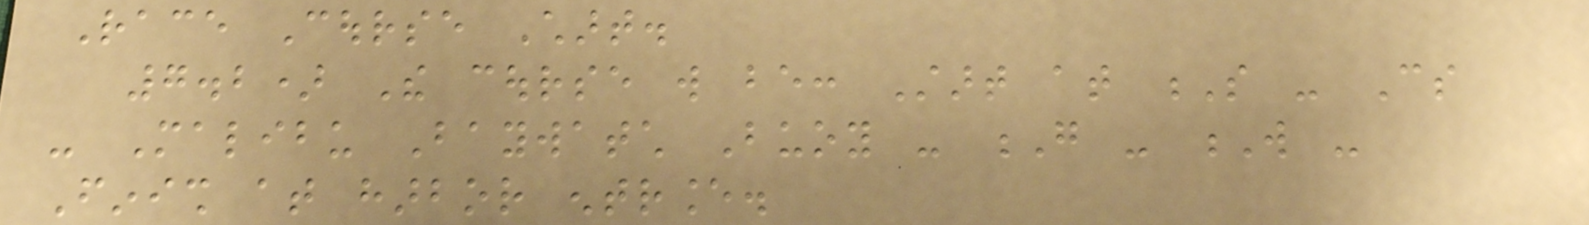Race Course Chart.
7.2) The course will be: Start at S - Cs
- Malibu Baywatch Buoy - G - W -
Finish at harbor entrance.
